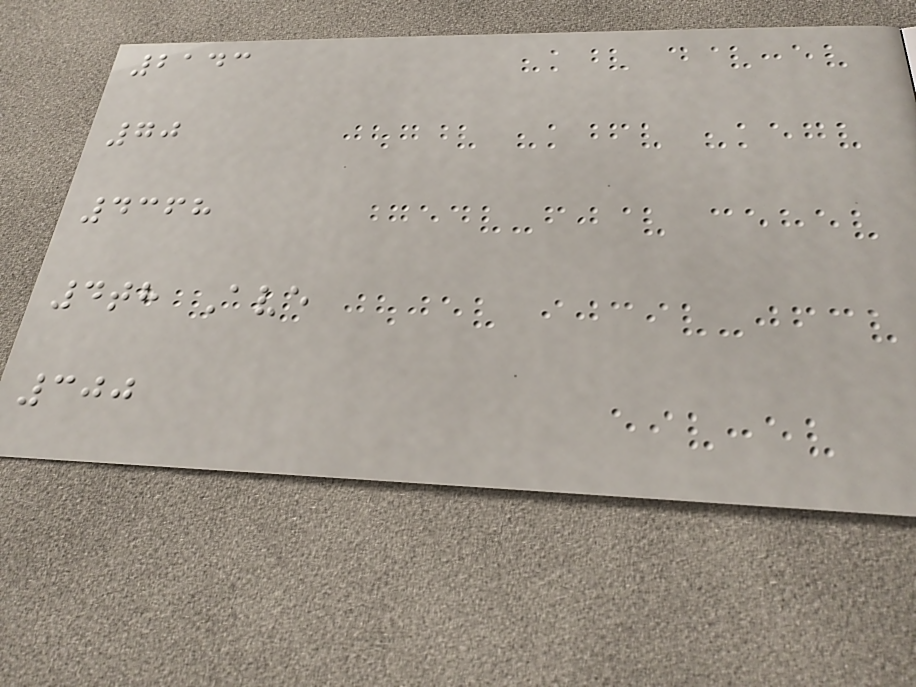2143
70
4368
4th Ave
300
